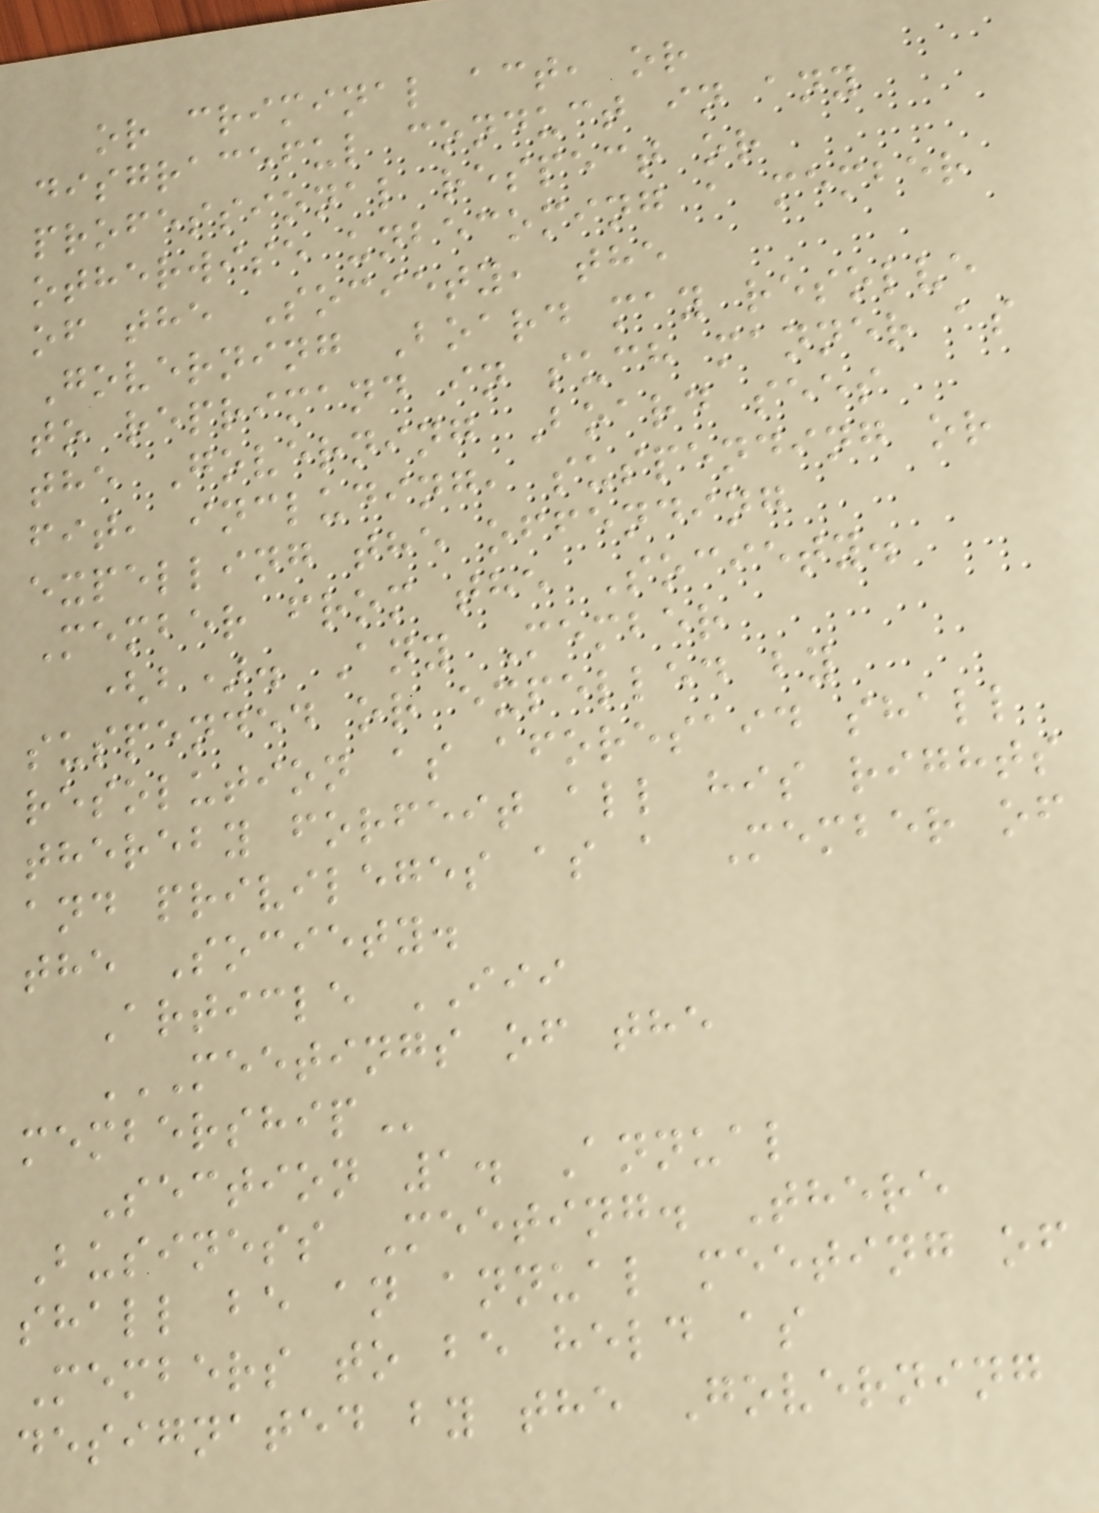or criminal act, or
disgraceful conduct in any
professional respect or
otherwise unbecoming a member
of the Society, the
Governing Board may resolve
to reprimand in such manner as
the Governing Board sees
fit, including, suspending or
expelling the offending
Member from the Society.
(b). Any Member
suspended or expelled by
resolution as aforesaid shall
thereby forfeit all his rights
and privileges as a Member of
the Society.
Article III
MEETINGS OF THE
MEMBERSHIP
Section 1. Annual
Business Meeting. There
shall be an annual meeting of
Members to be held as
designated by the Governing
